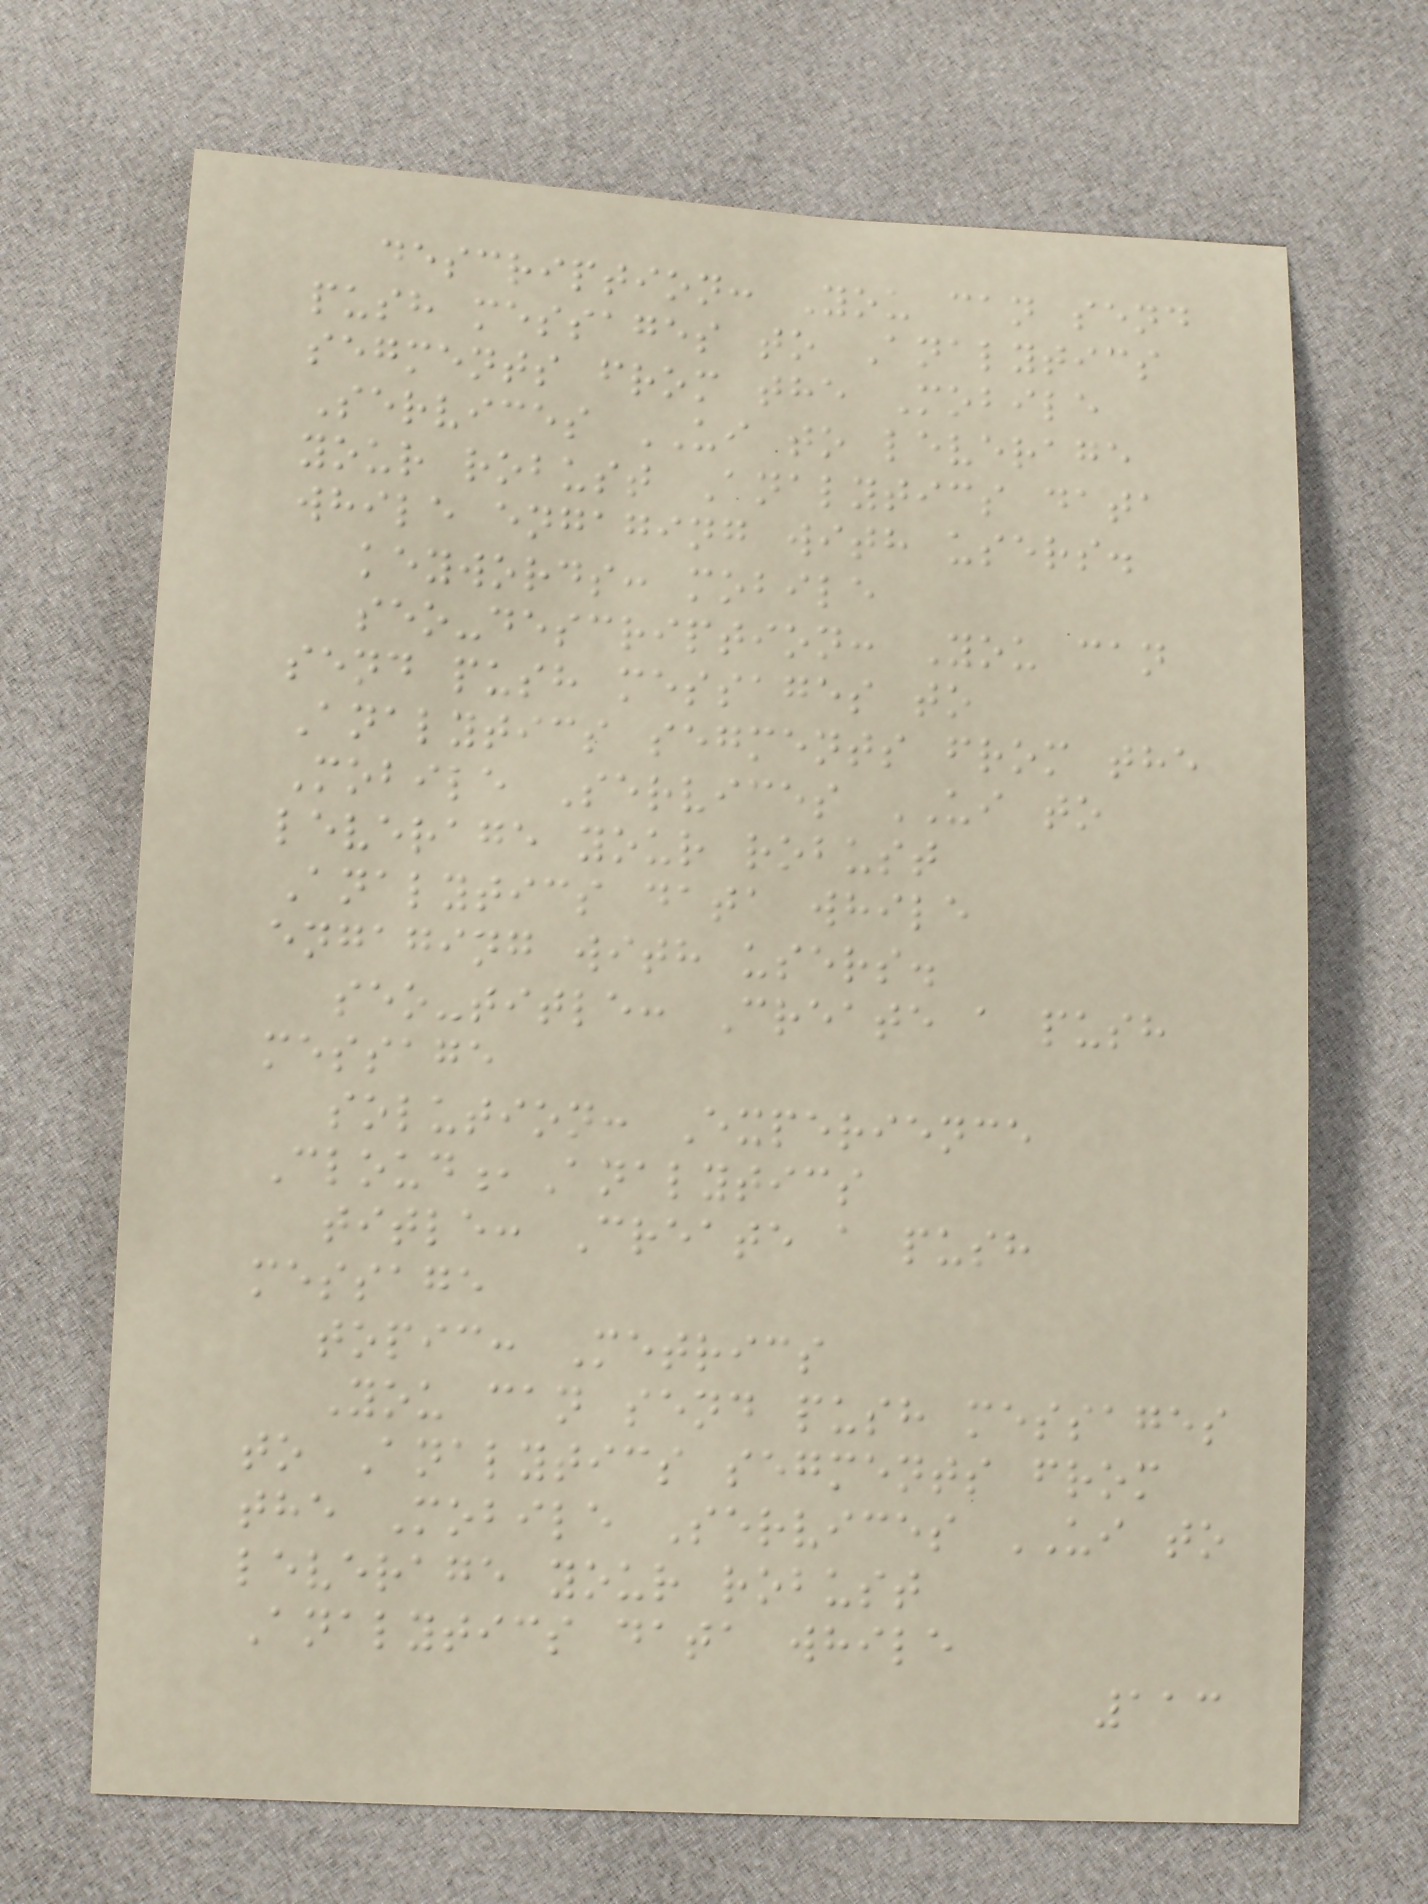description: You can send
push messages to Analytics
segments from the Mobile
Services UI to leverage
your robust Analytics data
while engaging with users.
keywords: mobile
seo-description: You can
send push messages to
Analytics segments from the
Mobile Services UI to
leverage your robust
Analytics data while
engaging with users.
seo-title: Create a push
message
solution: Experience
Cloud,Analytics
title: Create a push
message
topic: Metrics
You can send push messages
to Analytics segments from
the Mobile Services UI to
leverage your robust
Analytics data while
113
